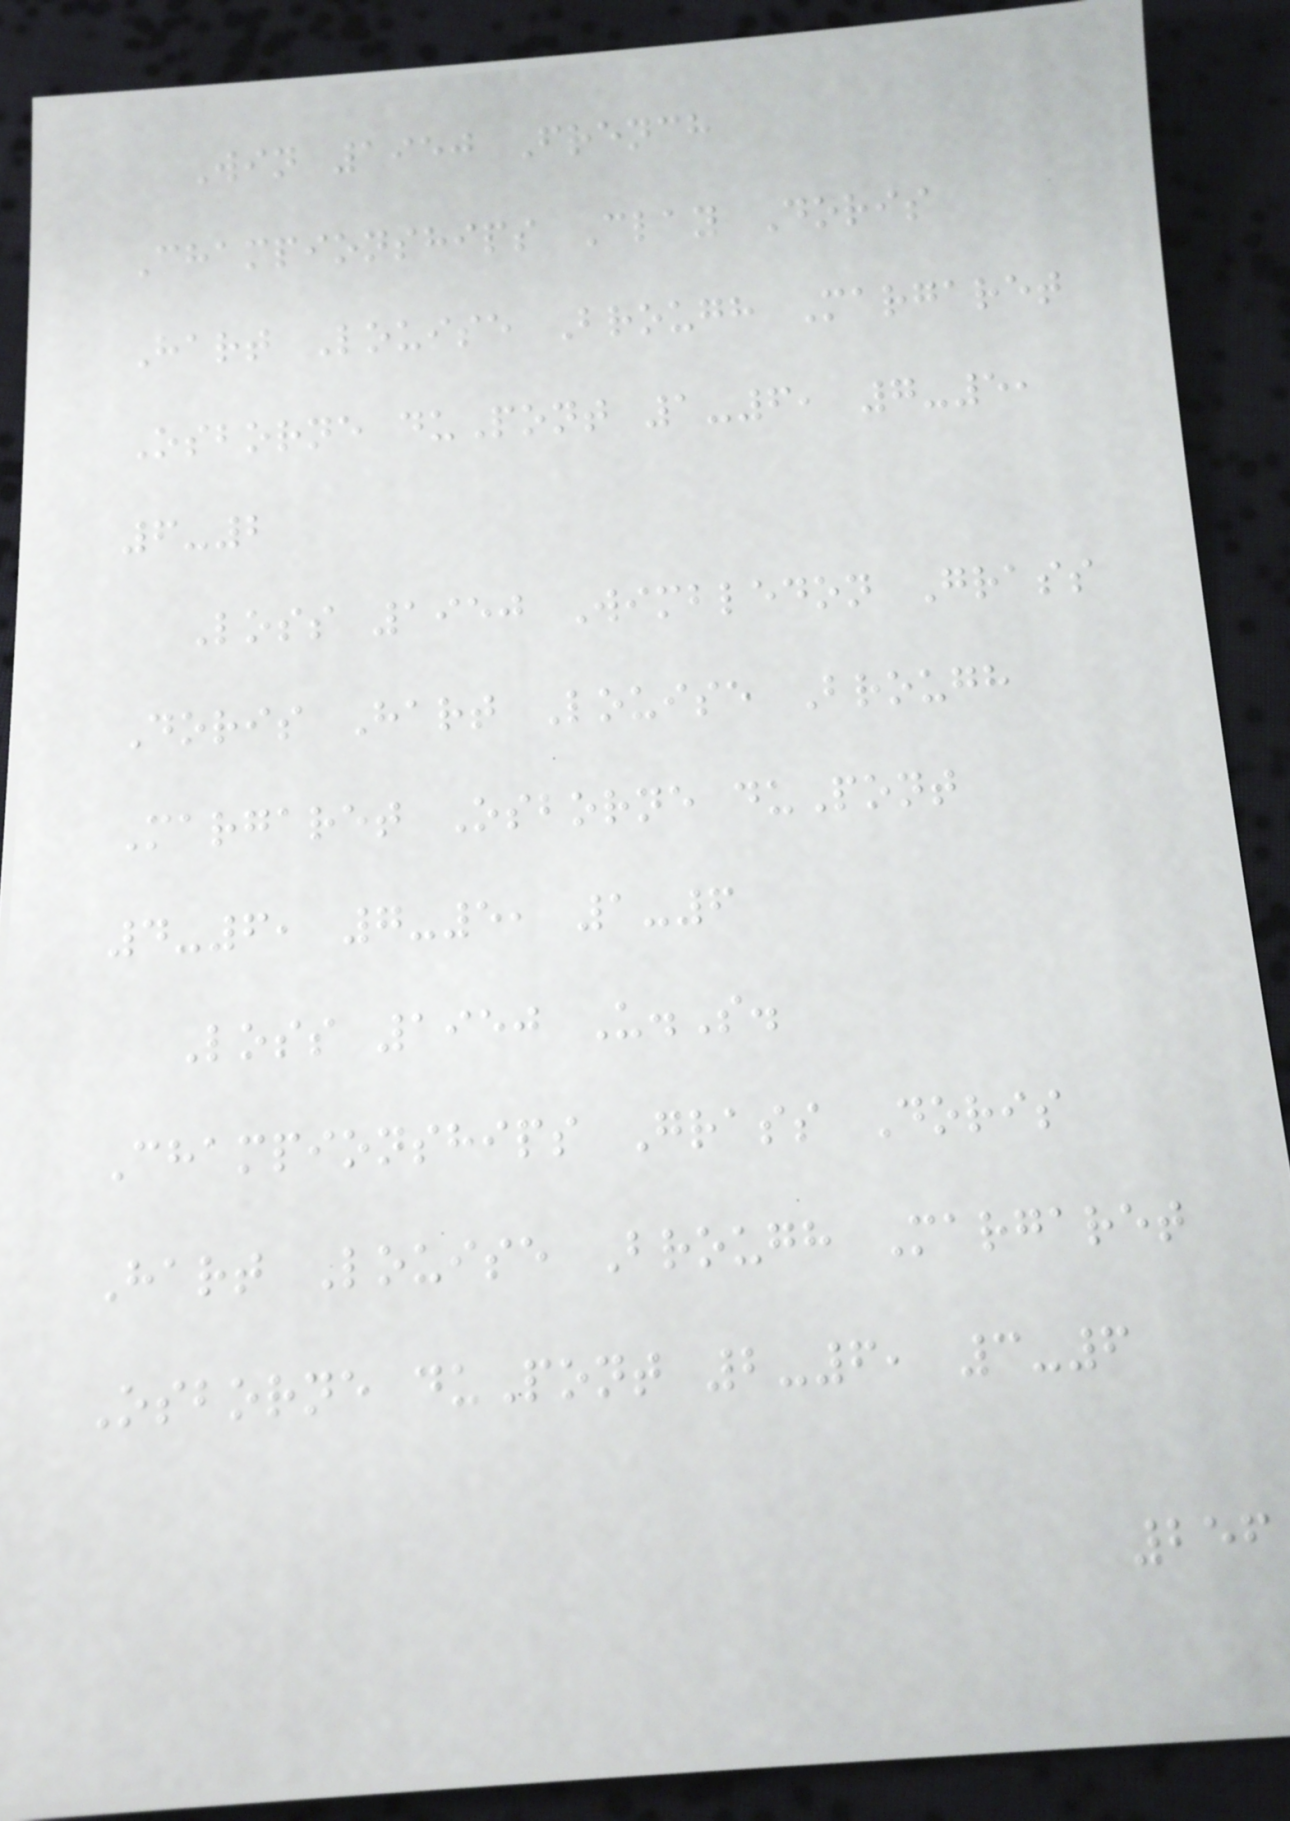Win 1950 French
Championships Clay Doris
Hart Louise Brough Margaret
Osborne duPont 1-6, 7-5,
6-2
Loss 1950 Wimbledon Grass
Doris Hart Louise Brough
Margaret Osborne duPont
4-6, 7-5, 1-6
Loss 1950 U.S.
Championships Grass Doris
Hart Louise Brough Margaret
Osborne duPont 2-6, 3-6
256
